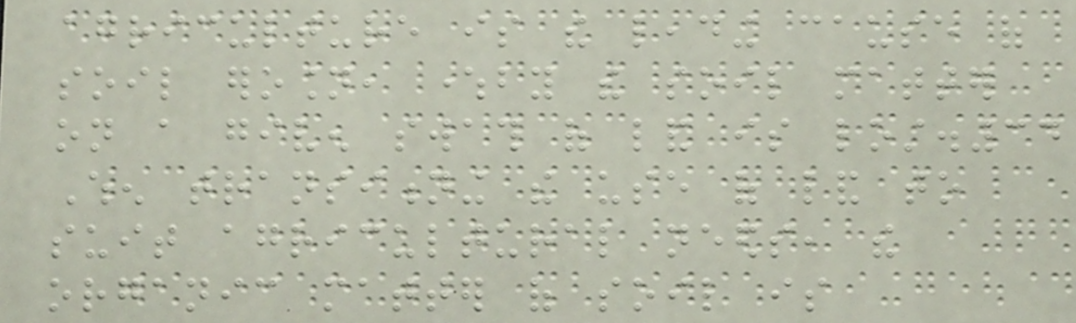agriculture is the leading cause of
soil erosion, whereby the soil matter
on a given swath of land is lost.34
When transitioning the use of land to
suit agricultural needs, the
organic matter of soil is
